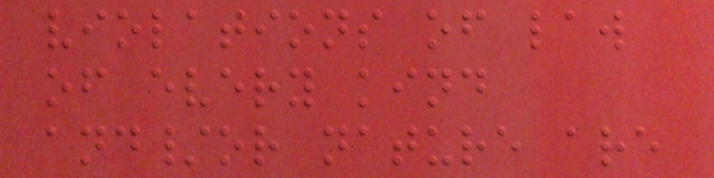violations of law
of every kind
and/or nature are
